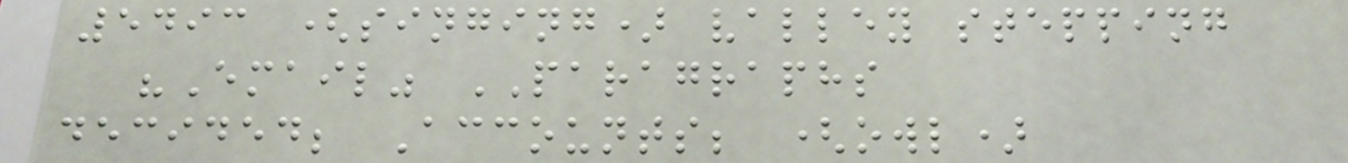5493 (singing) valley stepping
"Email" PARAGRAPHS
decided; Accounts; (owl)
